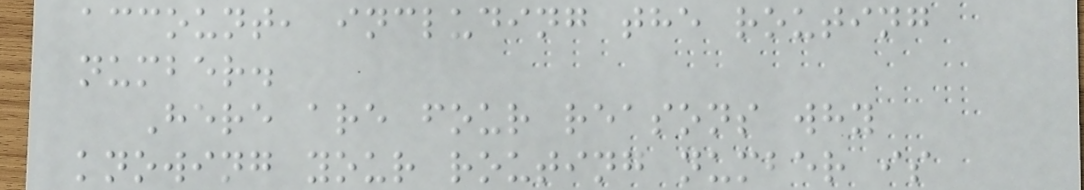account, including the routing
number.
Here are four reasons why
knowing your routing number is
